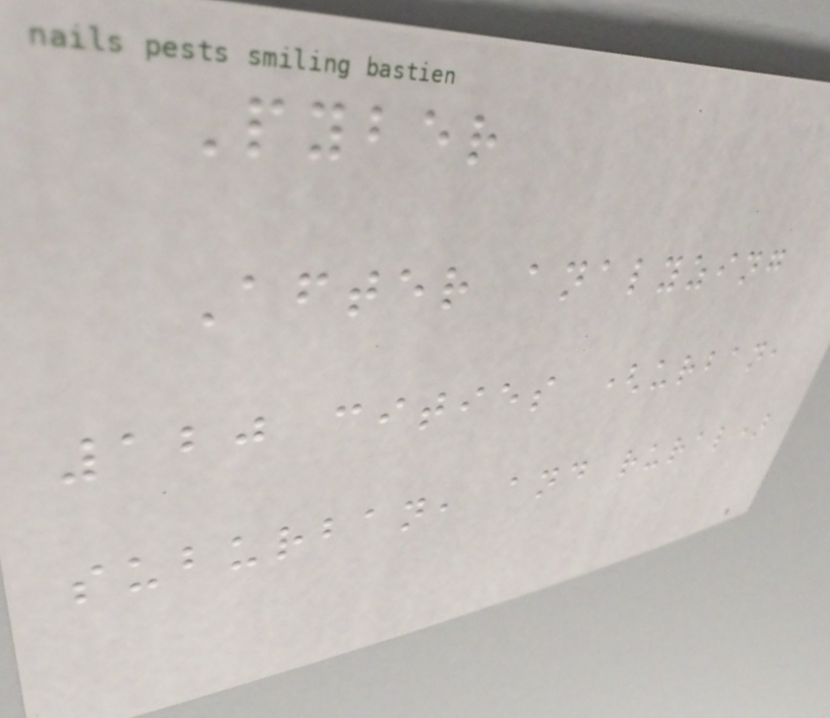Pyber
After analyzing
120 cities (urban,
suburban, and rural)
